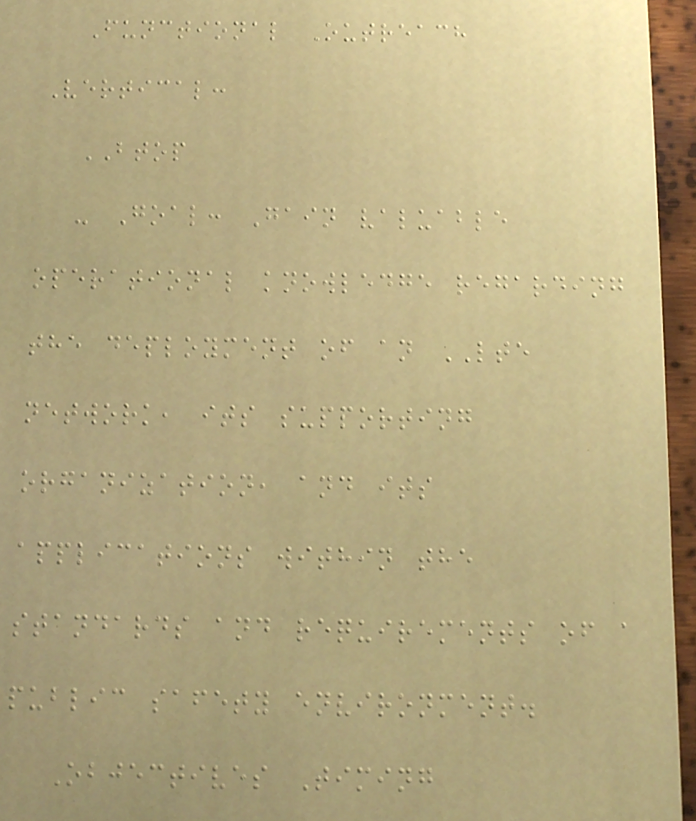Functional Outreach
Vertical:
BTOP
- Goal: Gain valuable
operational knowledge regarding
the deployment of an LTE
network, its supporting
organization, and its
applications within the
standards and requirements of a
public safety environment.
Objectives Timing
